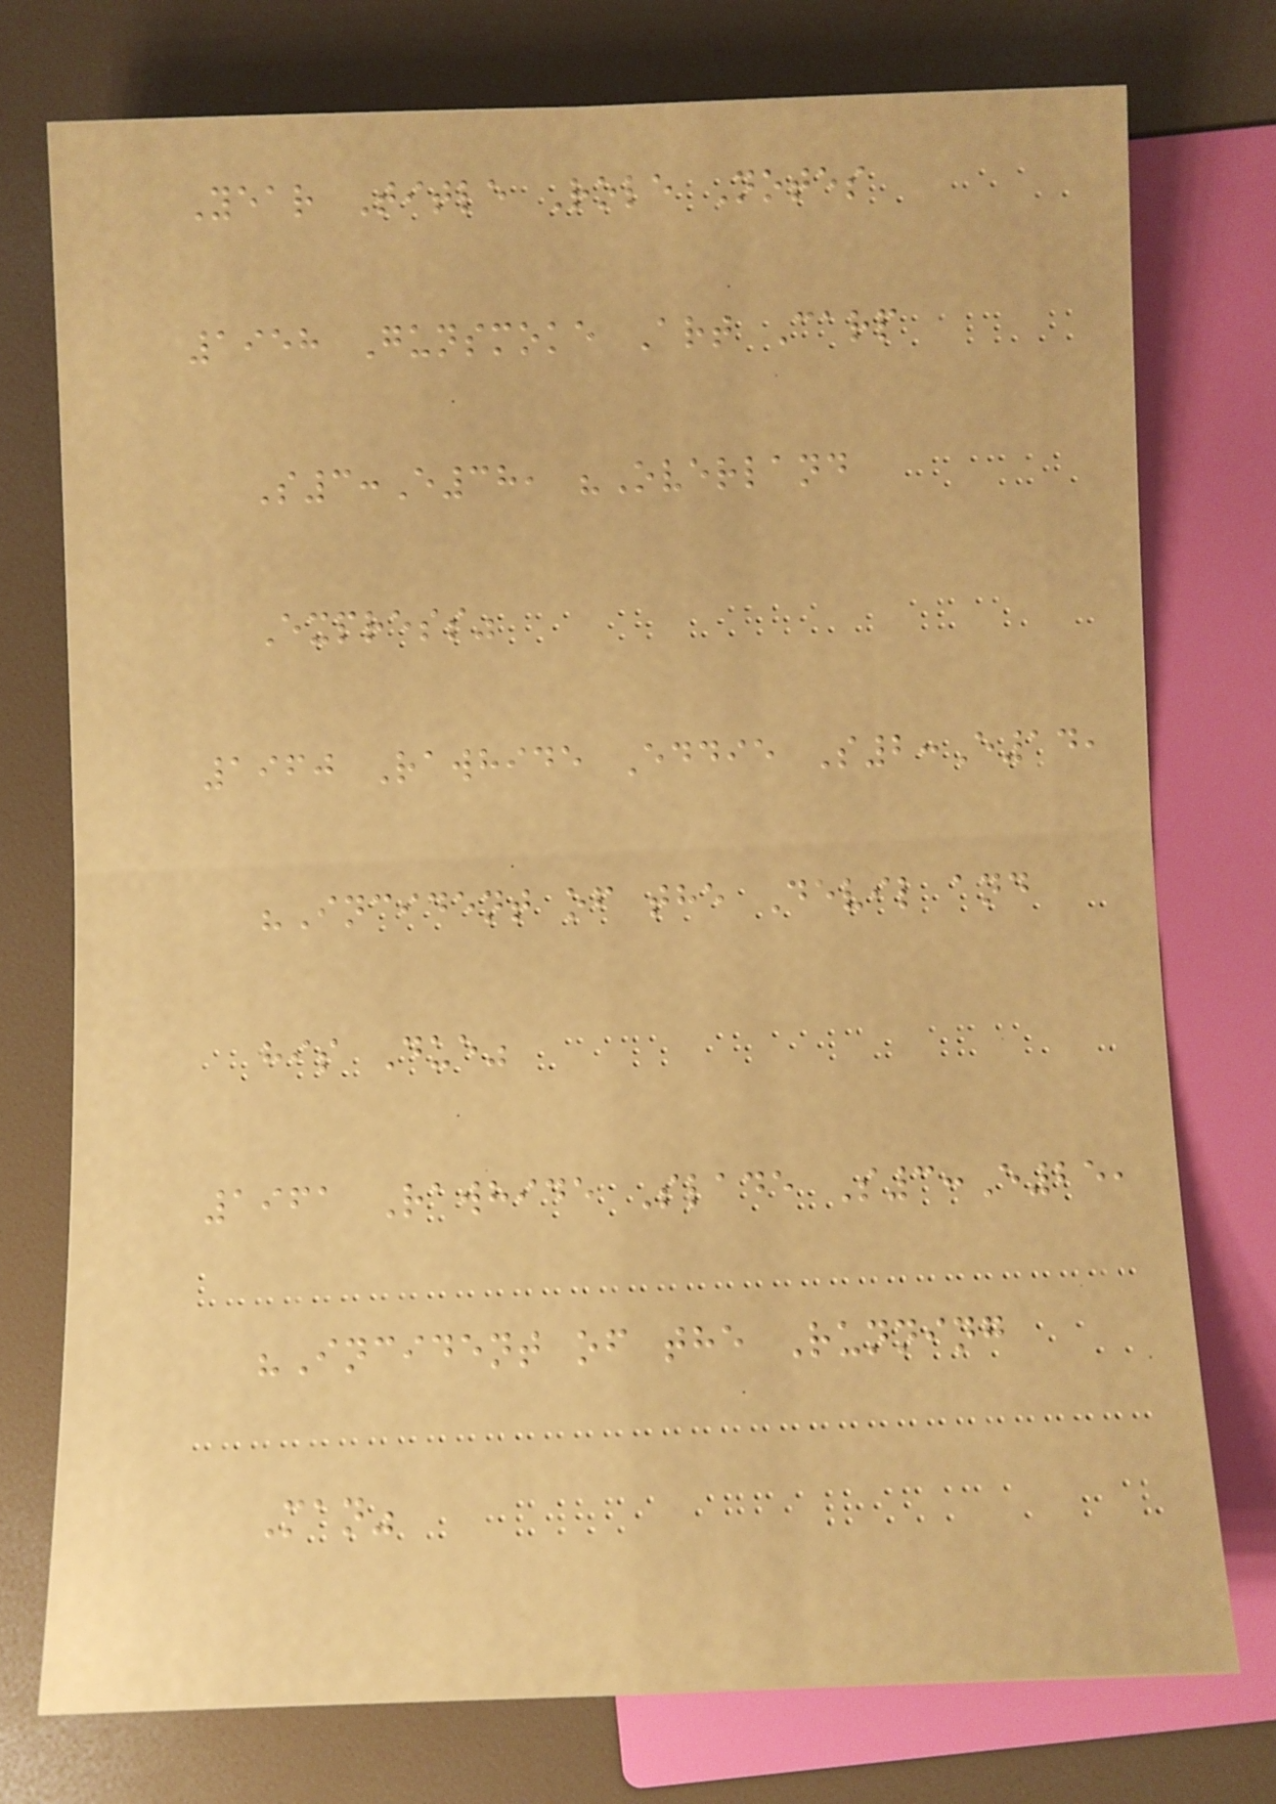Year Title Role Notes
1958 Gunsmoke Art Carp
S3:E38, "Overland
Express"
1960 Rawhide Eddie S2:E14,
"Incident of the Devil and
his Due"
1961 Rawhide Slade S3:E25,
"Incident of the Running
Man"
